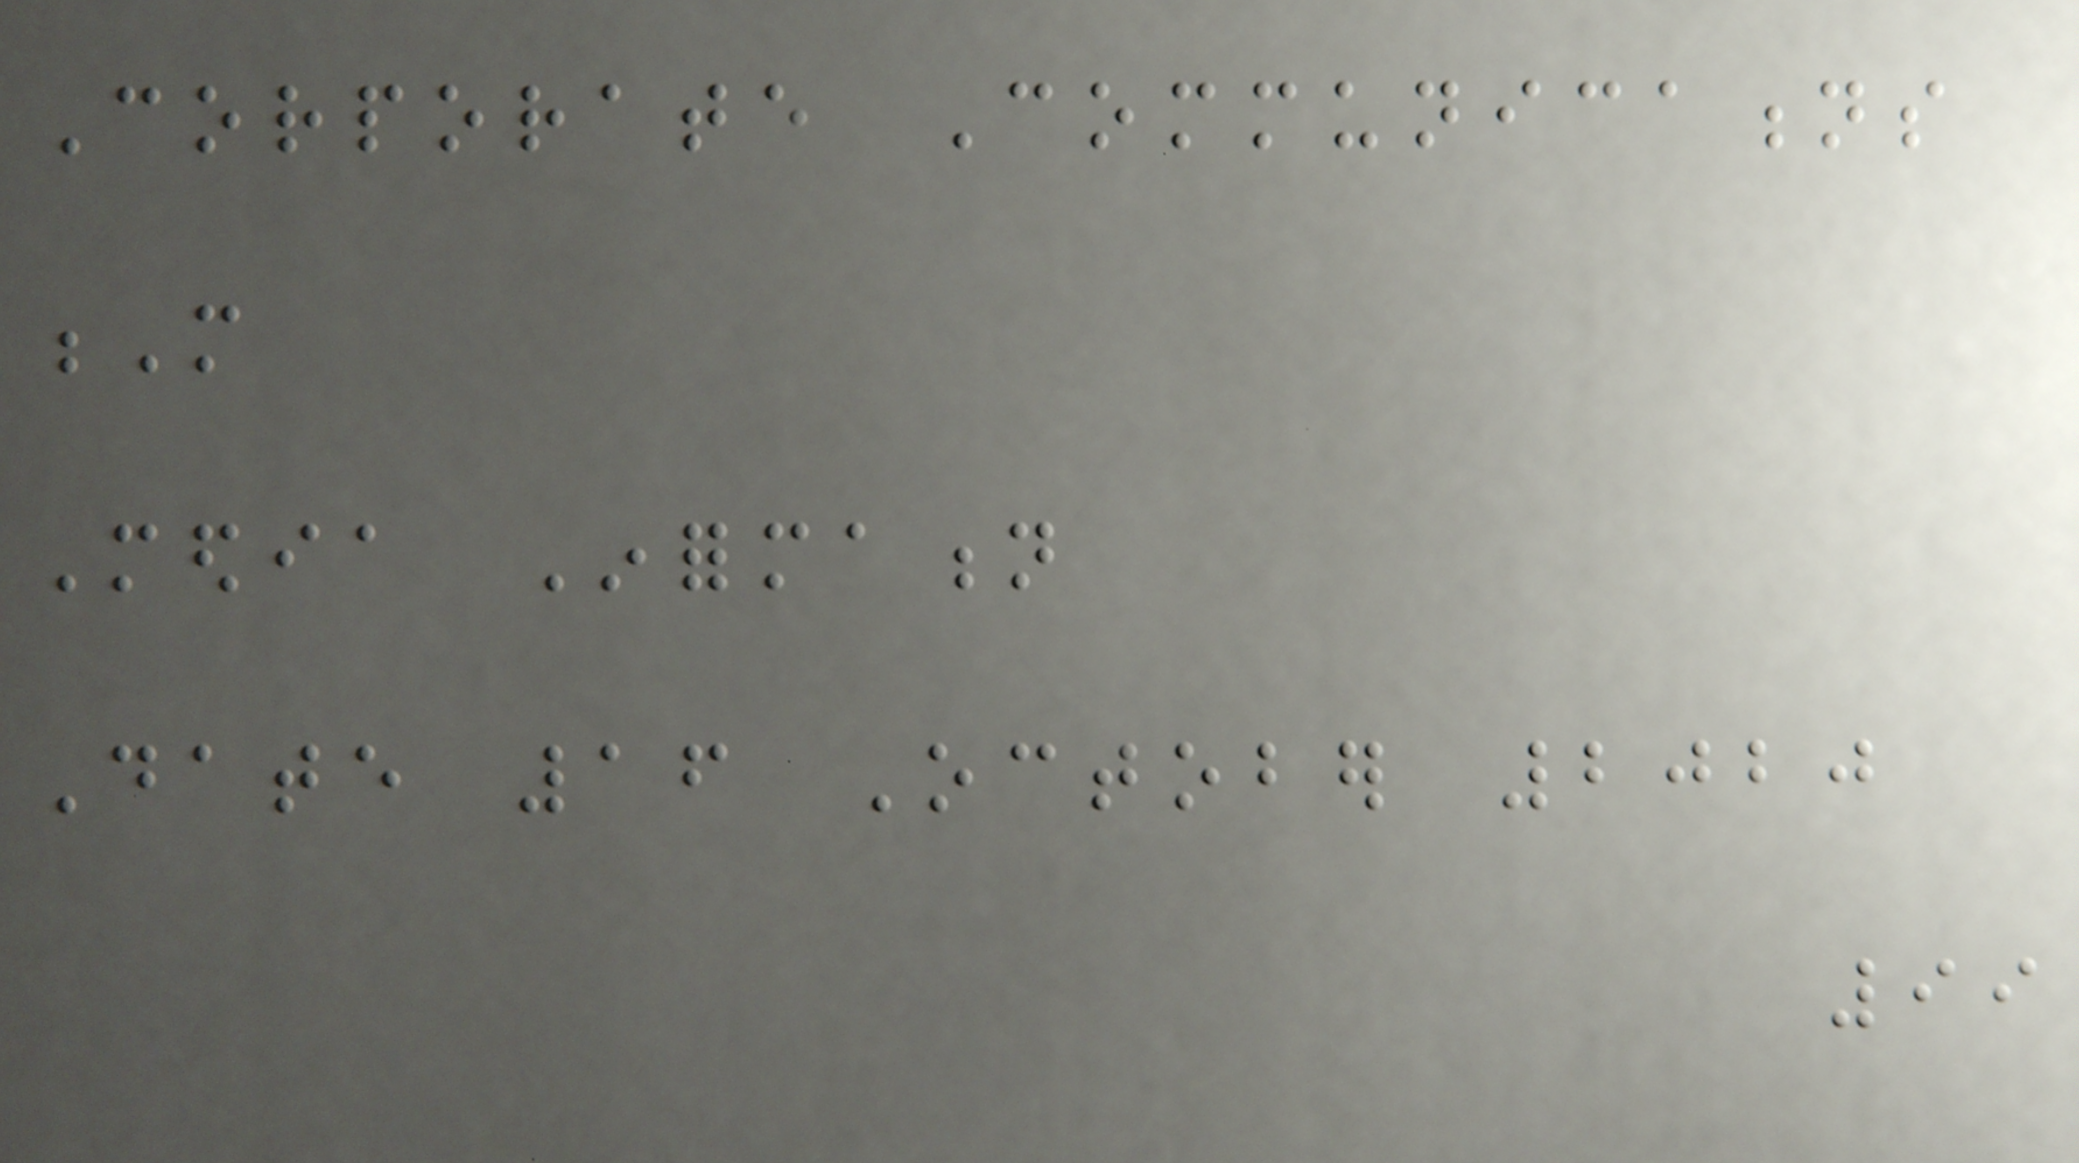Corporate Communications
M
Media Information
Date 16 October 2020
99
